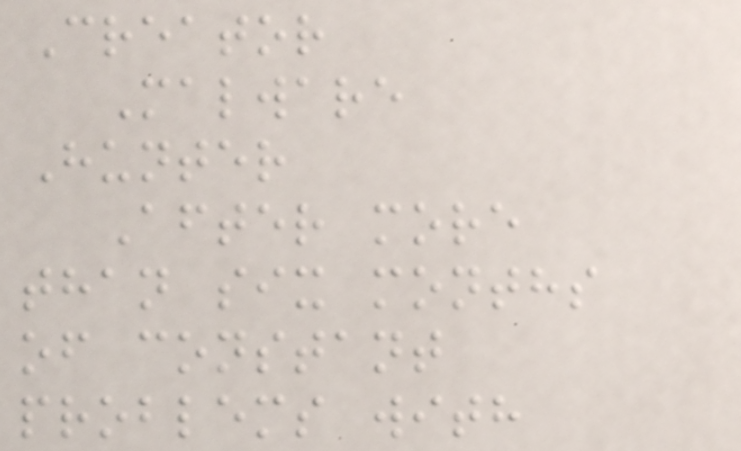Creator
Malware
Hunter
After more
than six months
of constant
problems with
